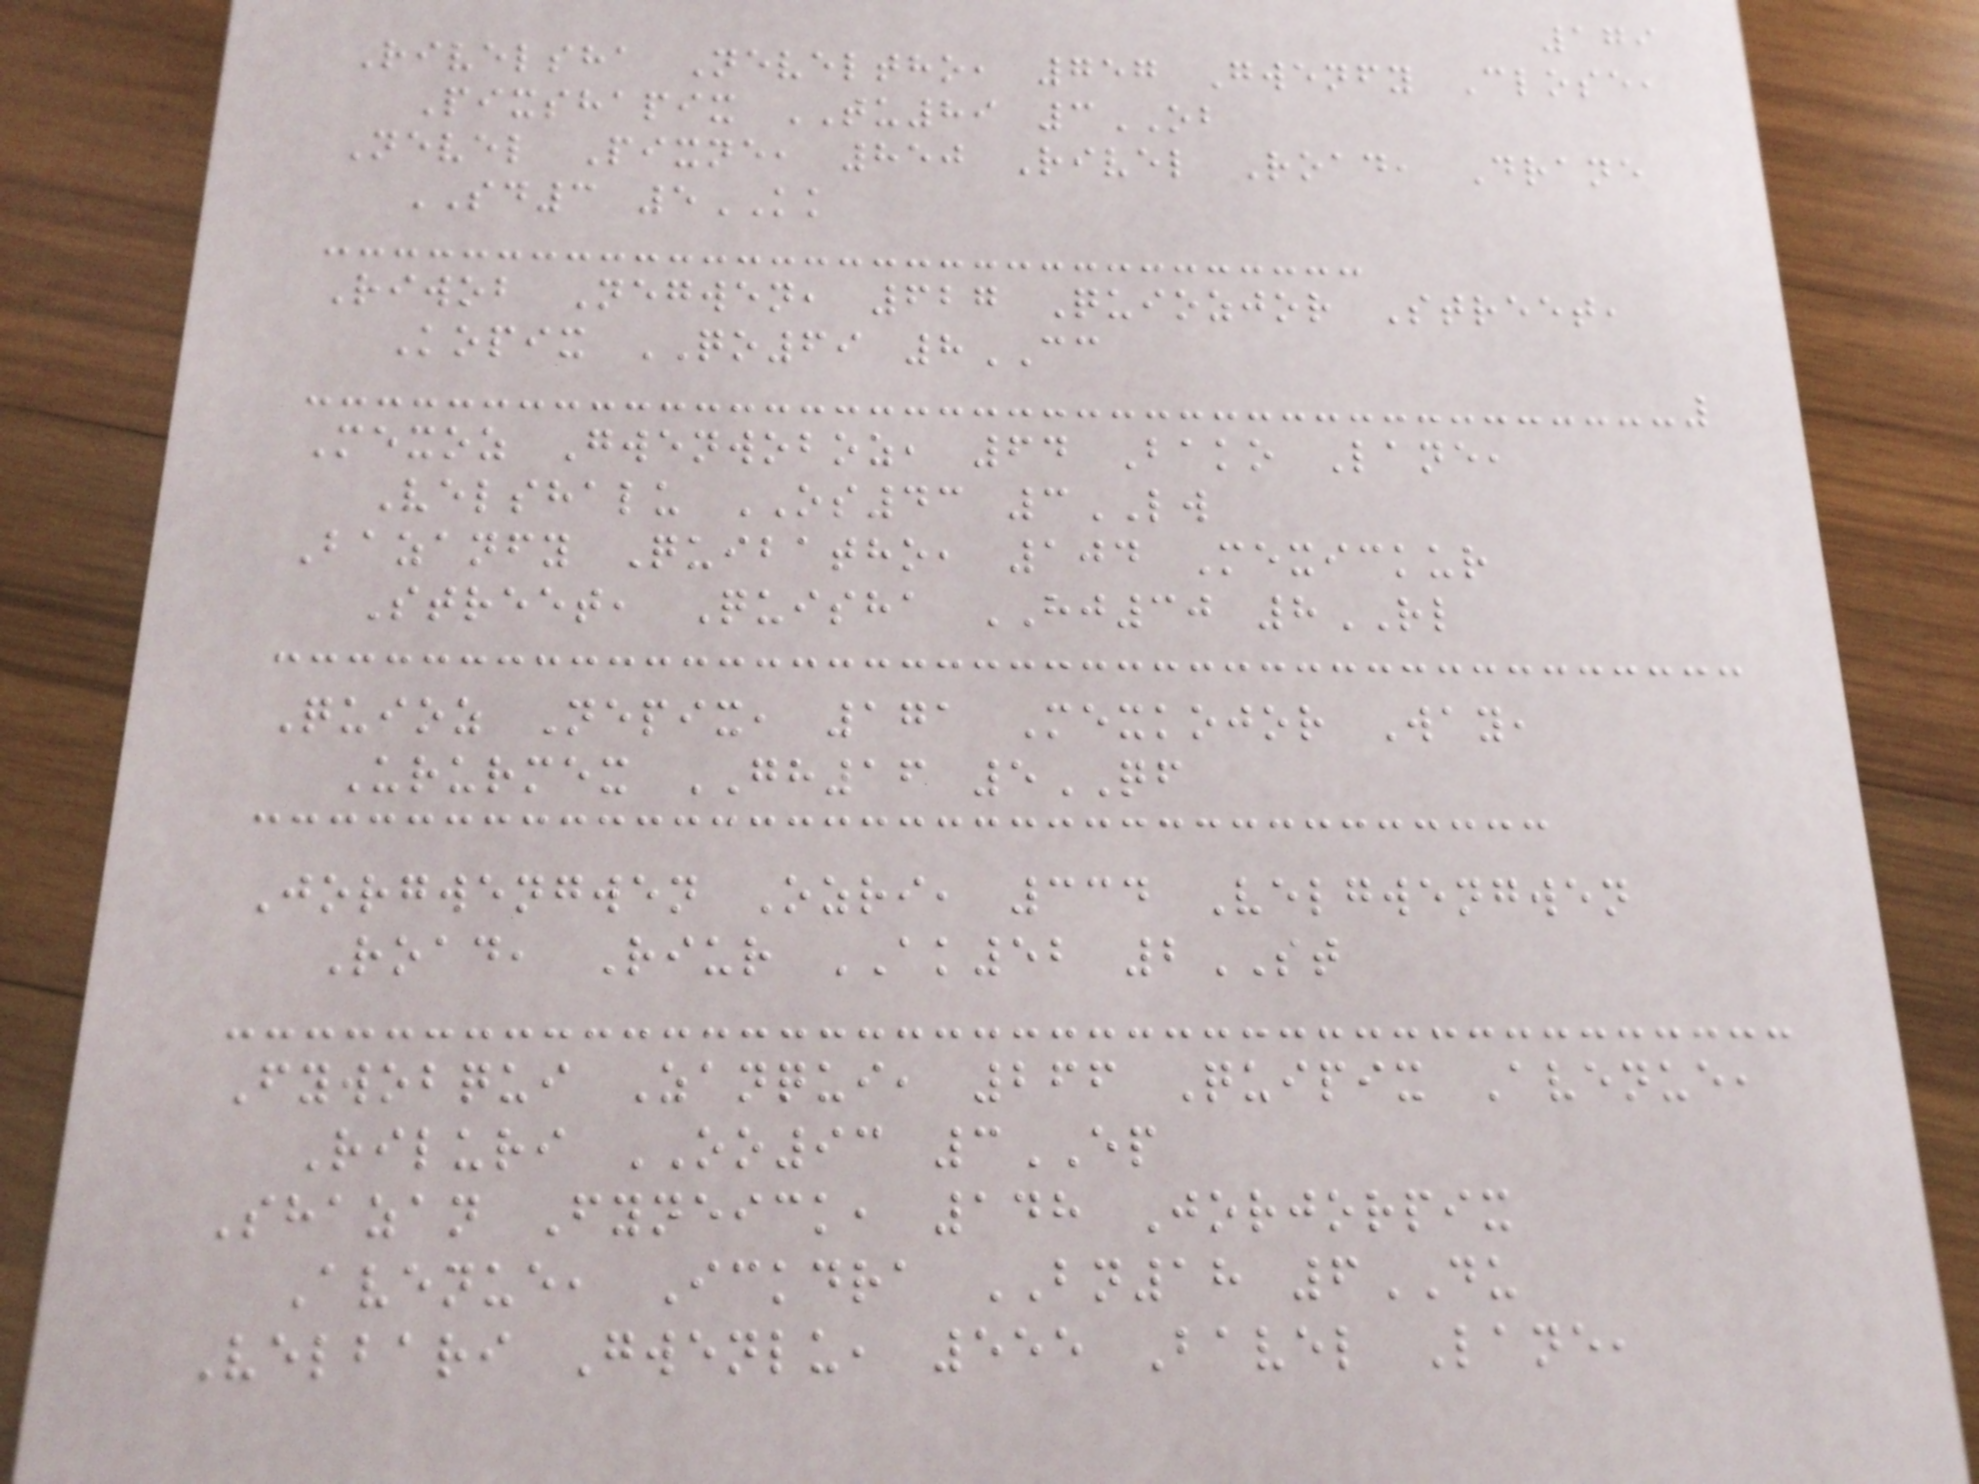179
Rivelsha Neveltho, 757 Gwenfy Close,
Pixshapix TU89 3OB
Nevel Pixne, 850 Rivel Road, Drane
SD3 5KK
Riwob Negwen, 627 Quiozjor Street,
Kopix QO69 8CC
Mexoz Gwenwoboz, 64 Bako Lane,
Velshalu OS43 3LW
Bazanfy Quibatho, 104 Mexickur
Street, Quisha HJ30 8RL
Quioz Nepix, 171 Mexkojor Way,
Ururmex GH16 5QF
Jorgwengwen Ozri, 334 Velgwengwen
Road, Riur AK52 2ST
Fywobqui Zanqui, 266 Quipix Avenue,
Riluri OO93 3EP
Shazan Fyneick, 148 Jorjorpix
Avenue, Ickdra BN18 6DU
Velbari Gwenlu, 555 Bavel Lane,
